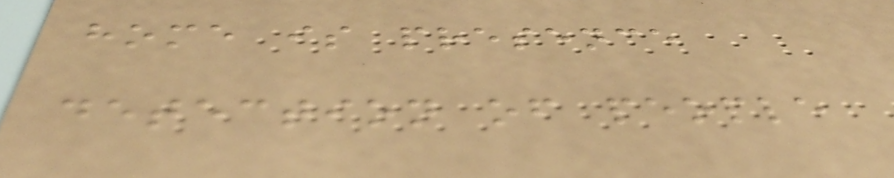home is presence
detection of people
